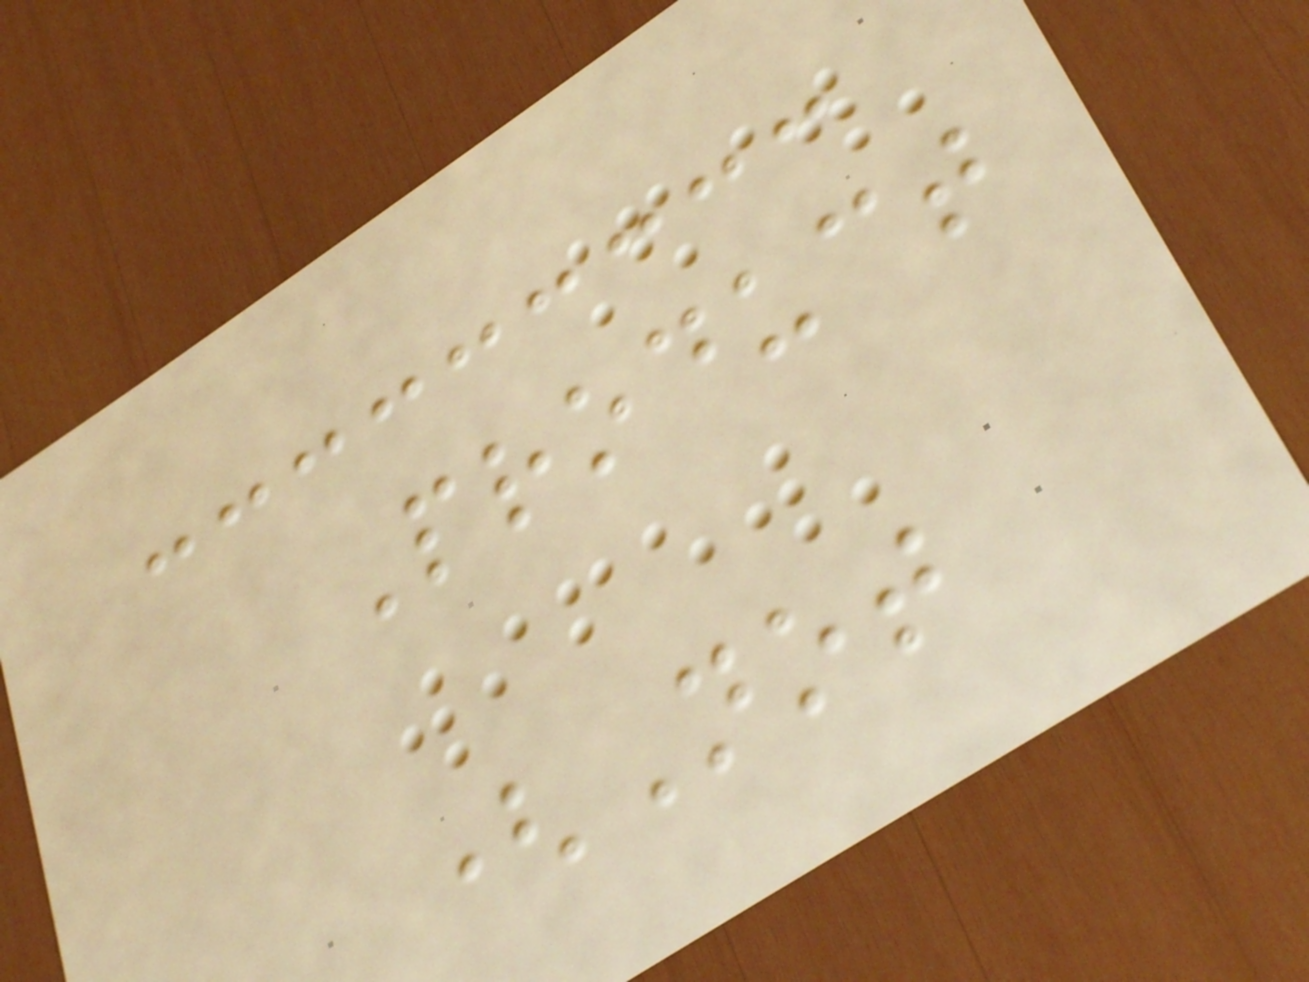Product
(Not
